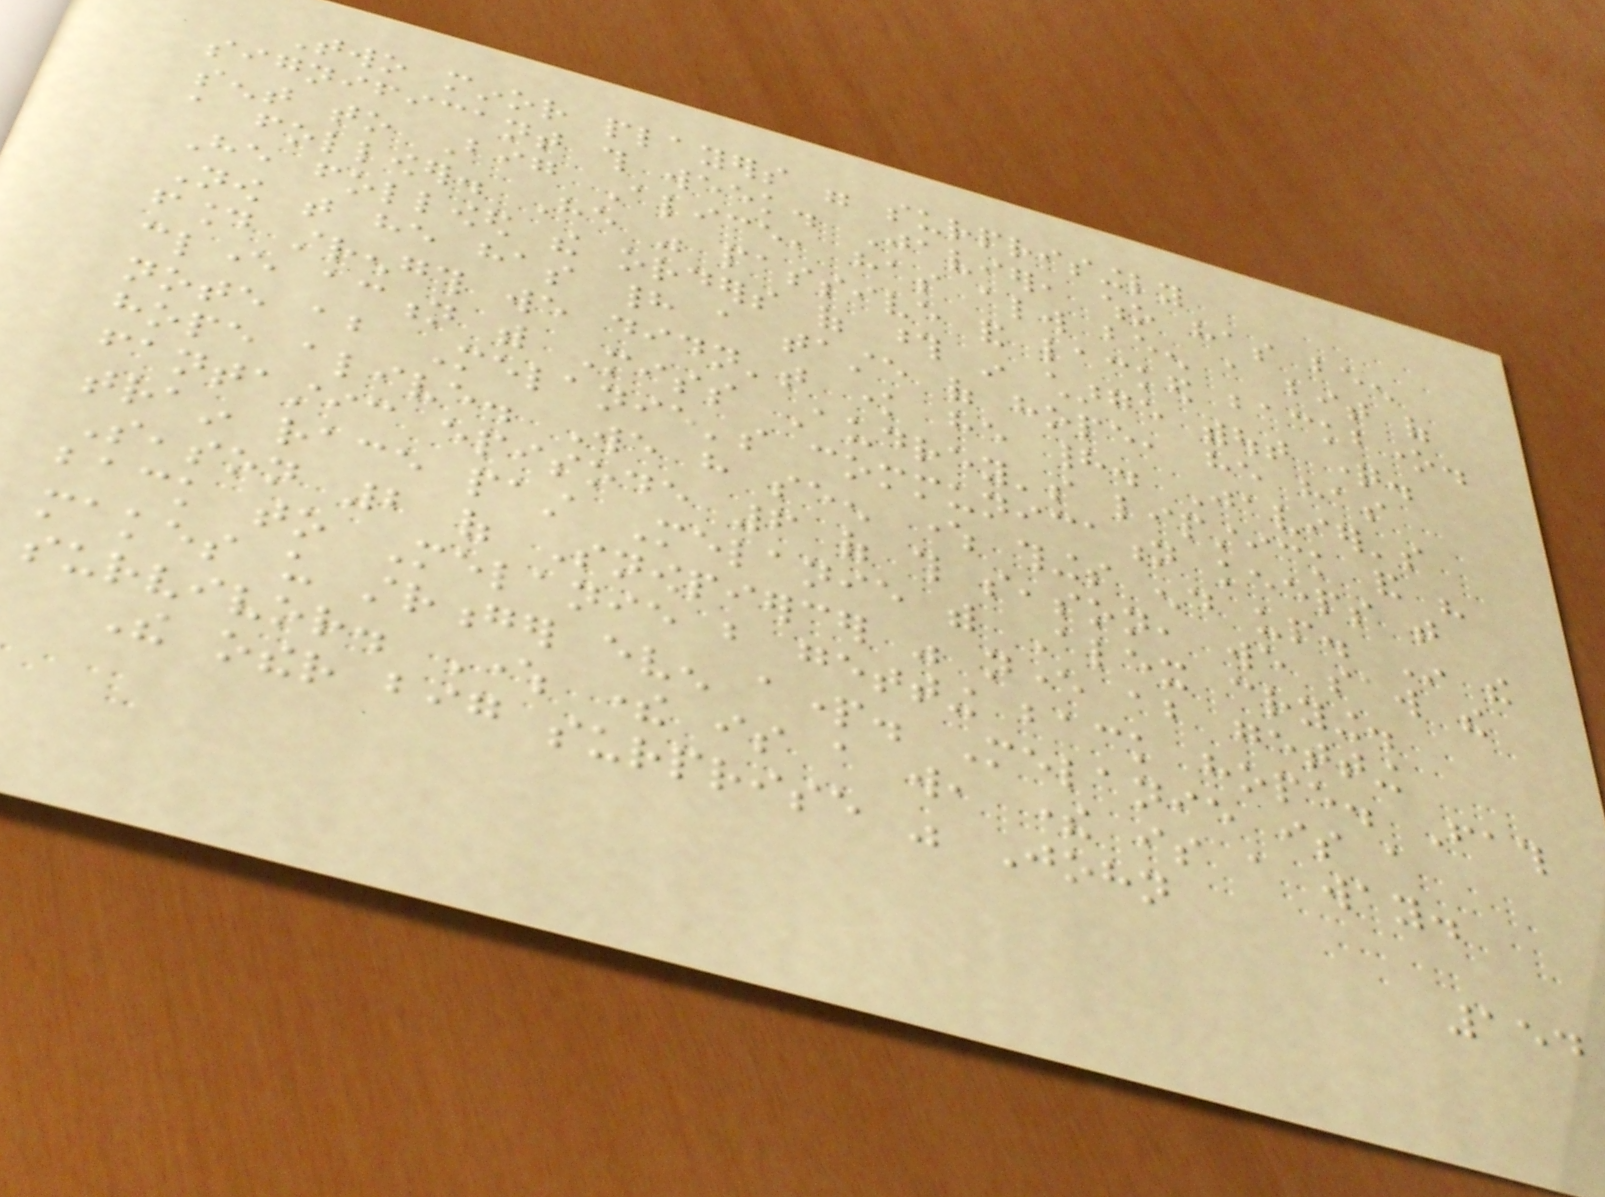Two minor players were surprisingly
significant this week. Javier, who has been
sent to Big Alice, has always been a bit of
a follower. He was passive and lacked backbone.
He followed the orders of those in charge without question.
Now that he has had a taste of hope, he has
found strength we didn't know he had. Javier's
clever action with Miss Audrey's lipstick and his
note about Melanie's communication keeps that
hope alive. We have seen where things end up. In the
fantastic episode 6 of this season, we saw the
train race past Melanie with Alex crying.
Season 2 of Snowpiercer was never about getting
back to Melanie but getting back hope. Fath
makes us stronger even apart. Melanie is a
survivor. Where there is a will, there is a way.
The other big surprise was John
154
